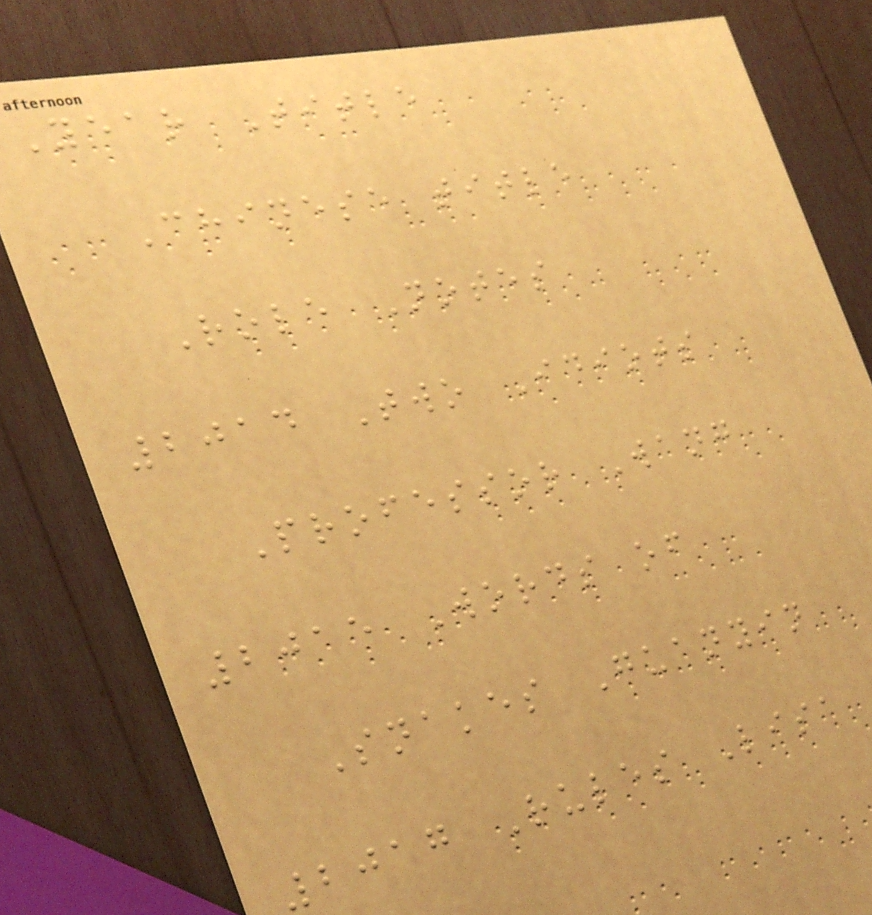Year Title
Chinese title
Role Notes
2014 Two Idiots
Professor Wang
2015 Words of
Snakes Guanyin
2017 Rules Lisa
